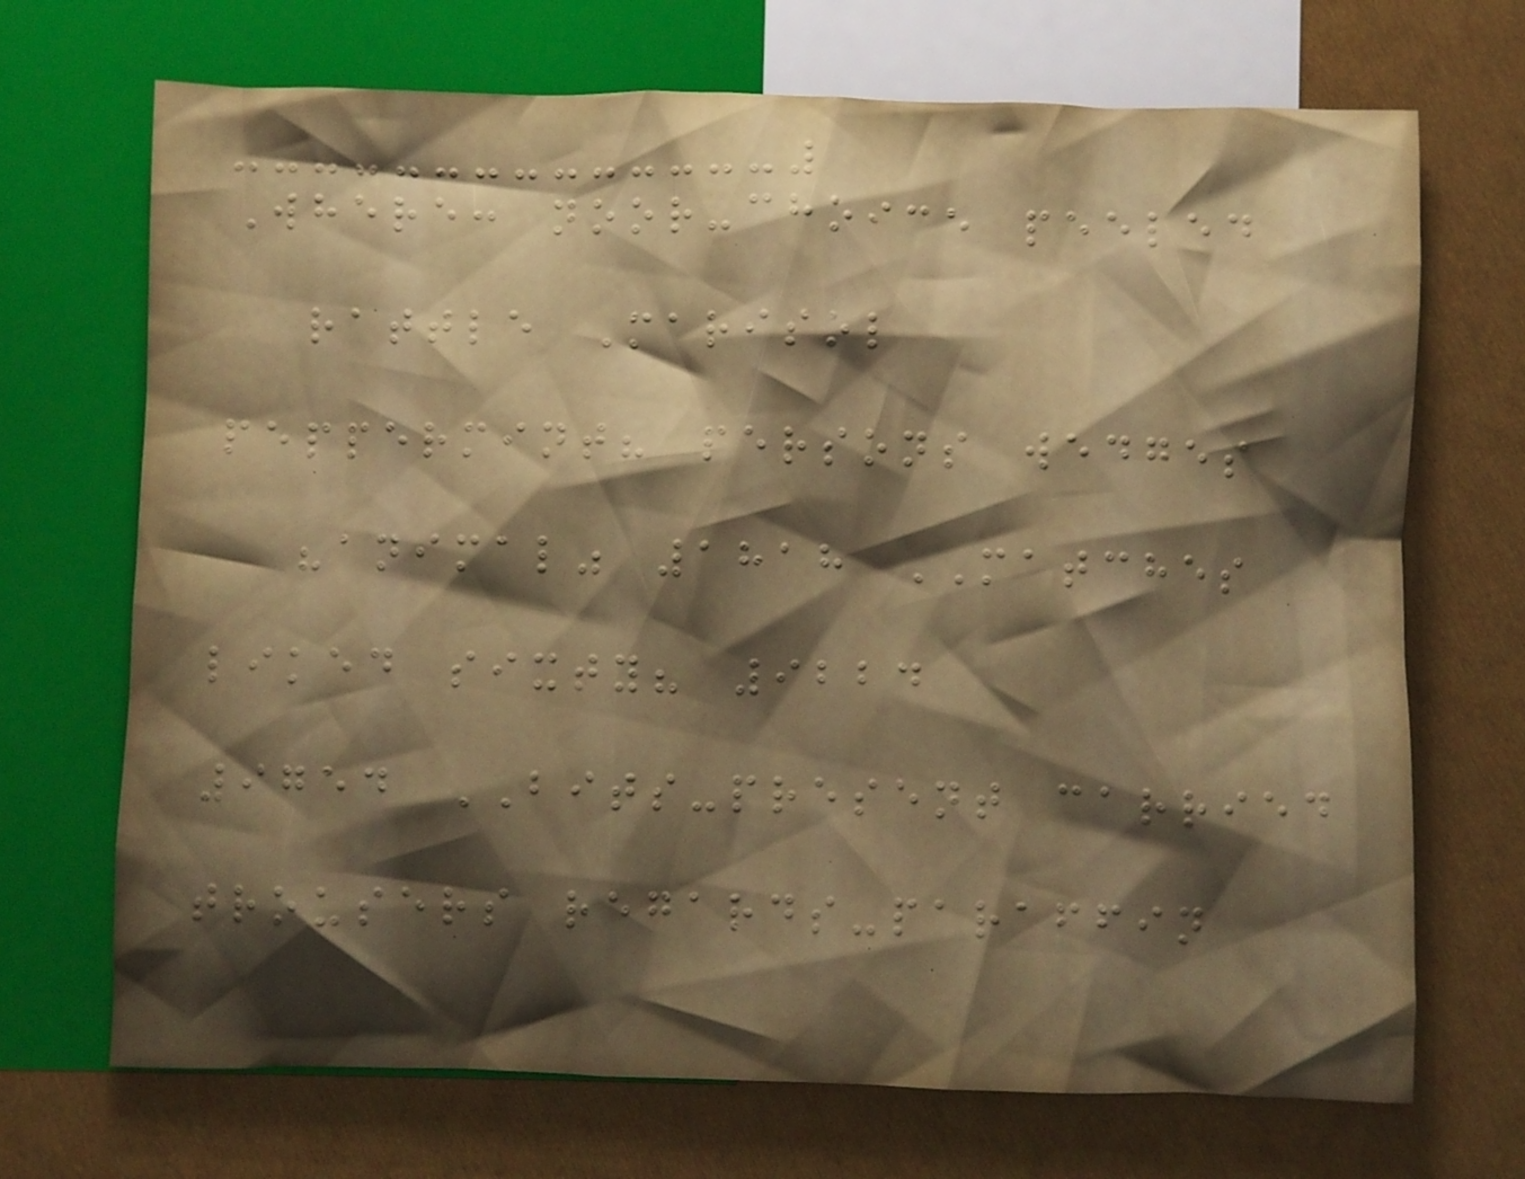Where: noor-choice peeled
rattle Marisol
peppermint? persons wedges
"animal" 1818 MATCHES
liked sixty? 9224
9754 BITS-present carried
trousers regards-paraffin
